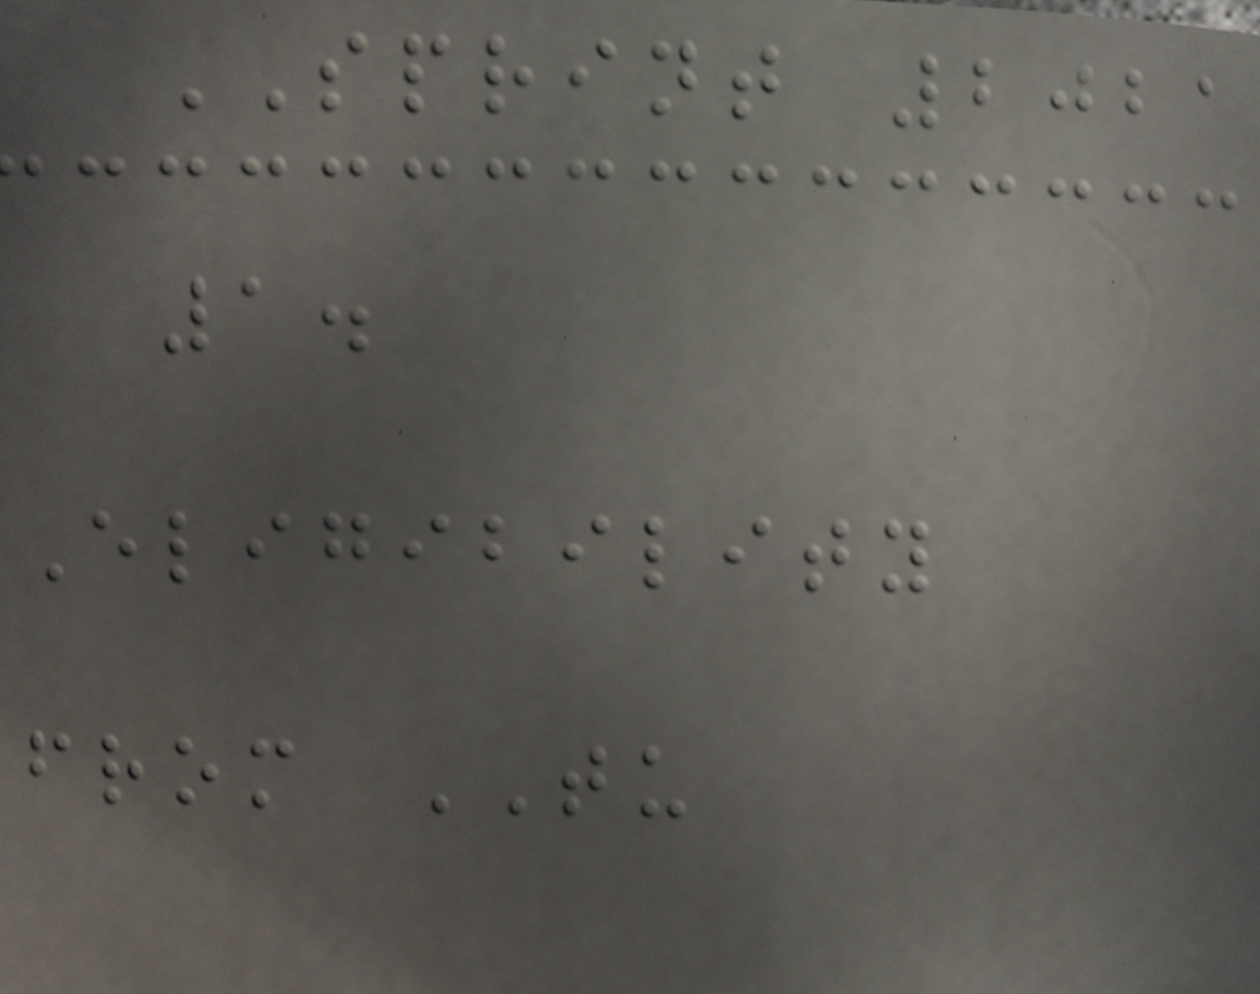SPRINT 2021
1.
Eligibility
from TU
